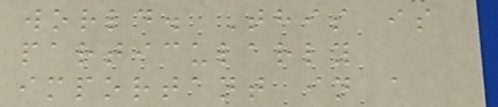world. This is
particularly
important in a
